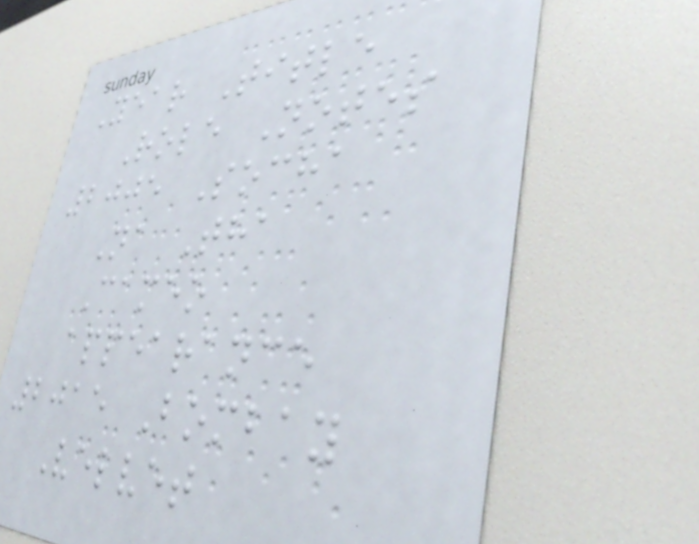Year Title
Role Notes
2005 Socha
Na Tha
Cameo
appearance
2015 Bombay
Velvet
